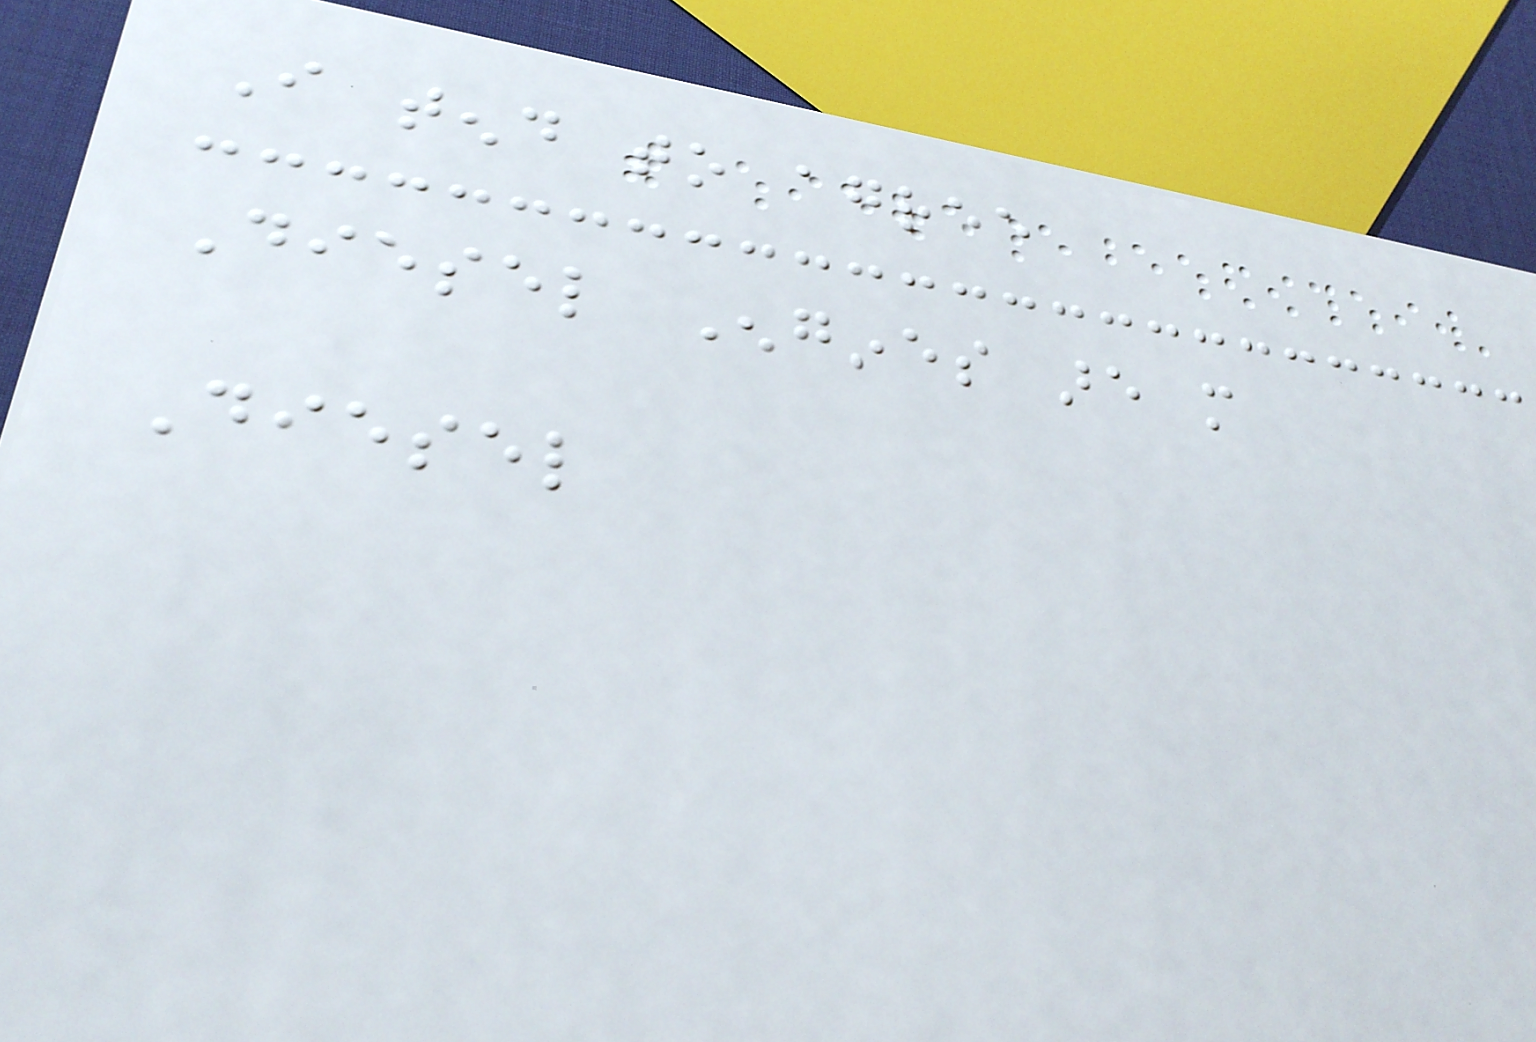I tend to agree
Diesel Engines are more
Diesel
